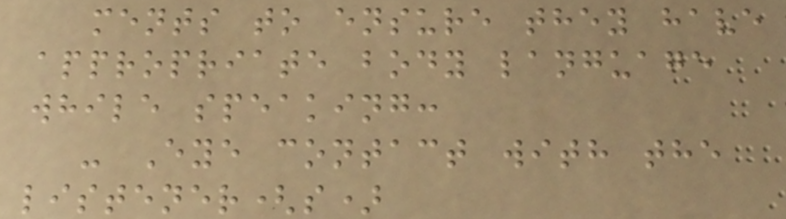ments to ensure they have
appropriate body language
while speaking:
- Eye contact with the
listener(s)
